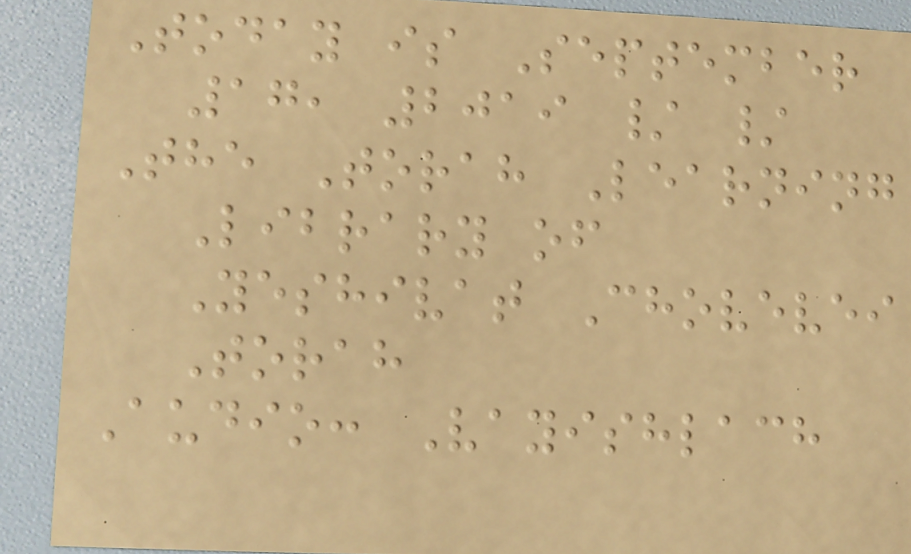Today is September
17, 2019 / /
The Torah Learning
Library of
Yeshivat Chovevei
Torah
Audio: Vayishlach
